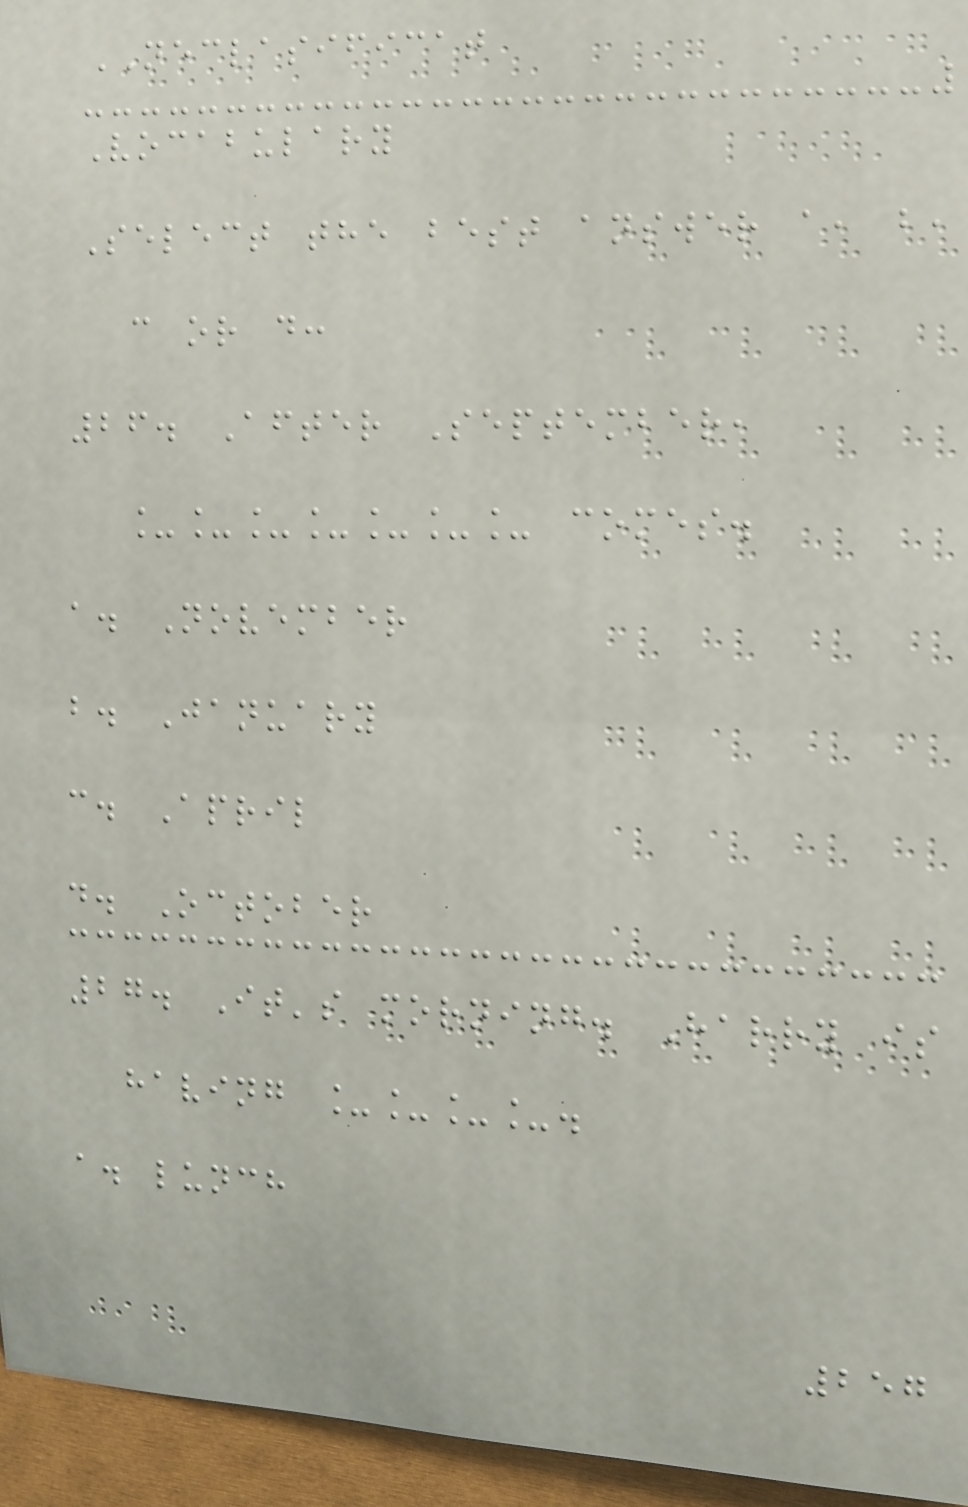NECLASIFICAT
Vocabulary
Select the best answer a, b,
c or d:
26. After September,
_______ comes.
a. November
b. January
c. April
d. October
27. It's morning. Harry is
having ____.
a. lunch
257
